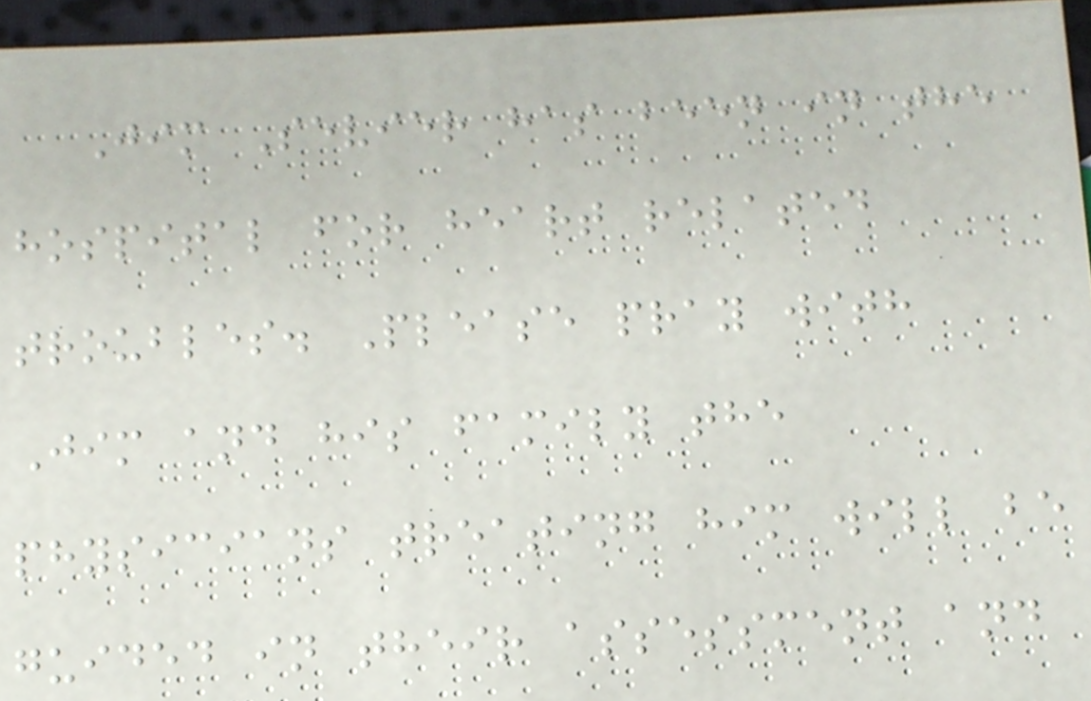Jim Sevier has been in the
hospital for heart related
troubles. Please pray with
Jim and his family the
physicians treating him will be
guided in their assessment and
